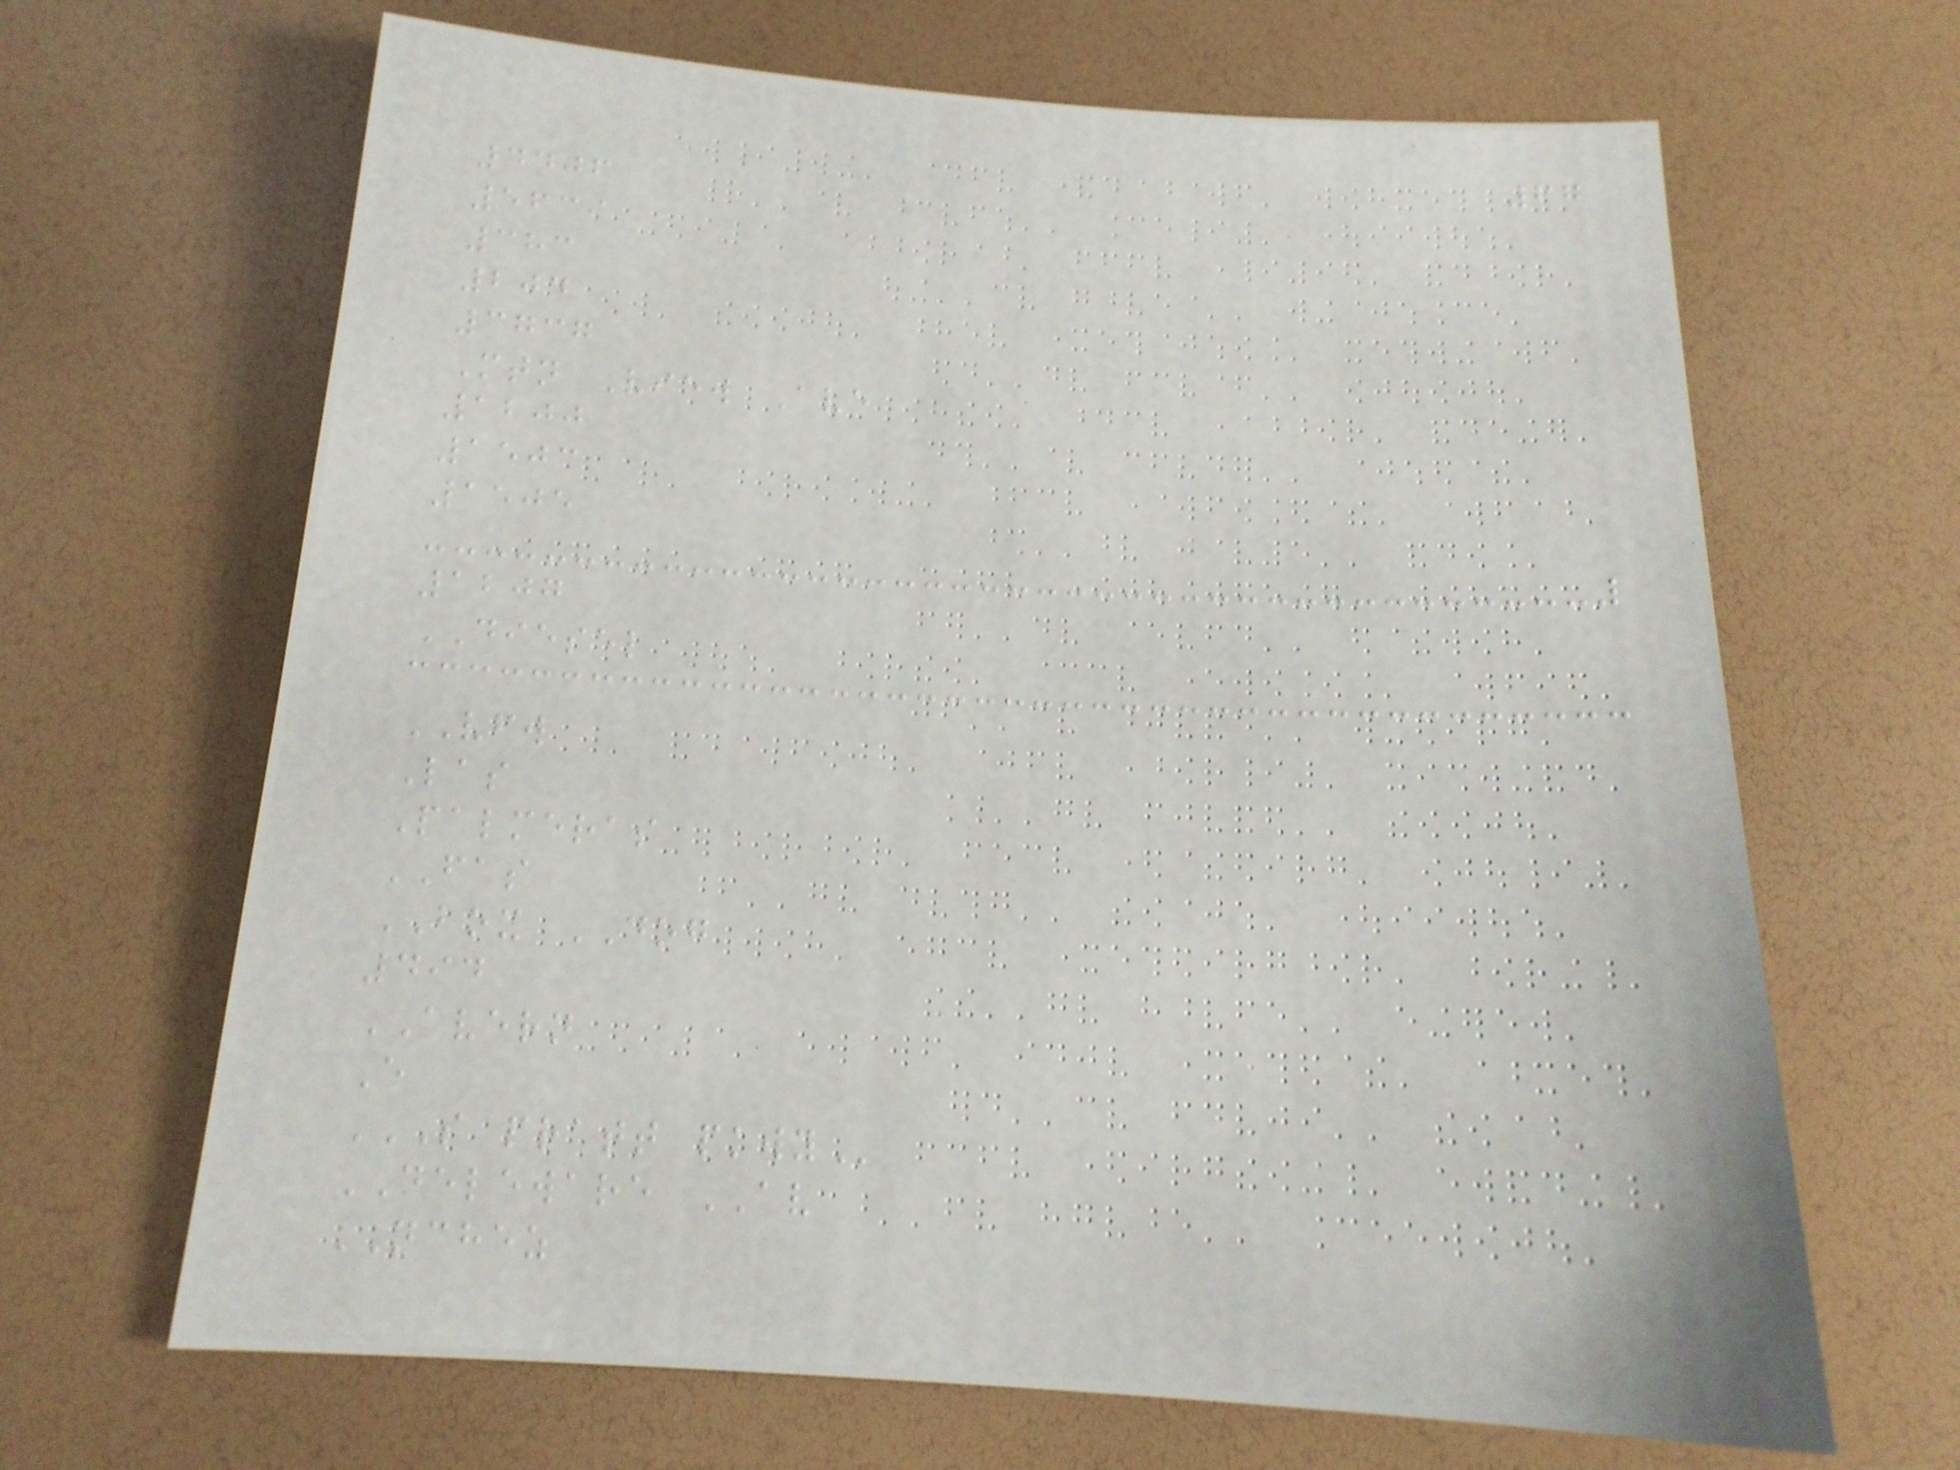67
4406
5639
383
204
3737
Mtn View Ave
1200
1503
1505
1207
DIESEL
VFW
Las
Palmeras
FAS
BOX DOG
494
AVERN
E
S PRATT PKWY
DELEWARE AV
NCHEZ
